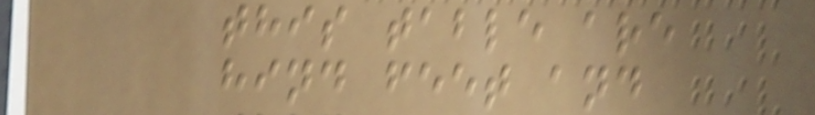this table are
hind feet and
